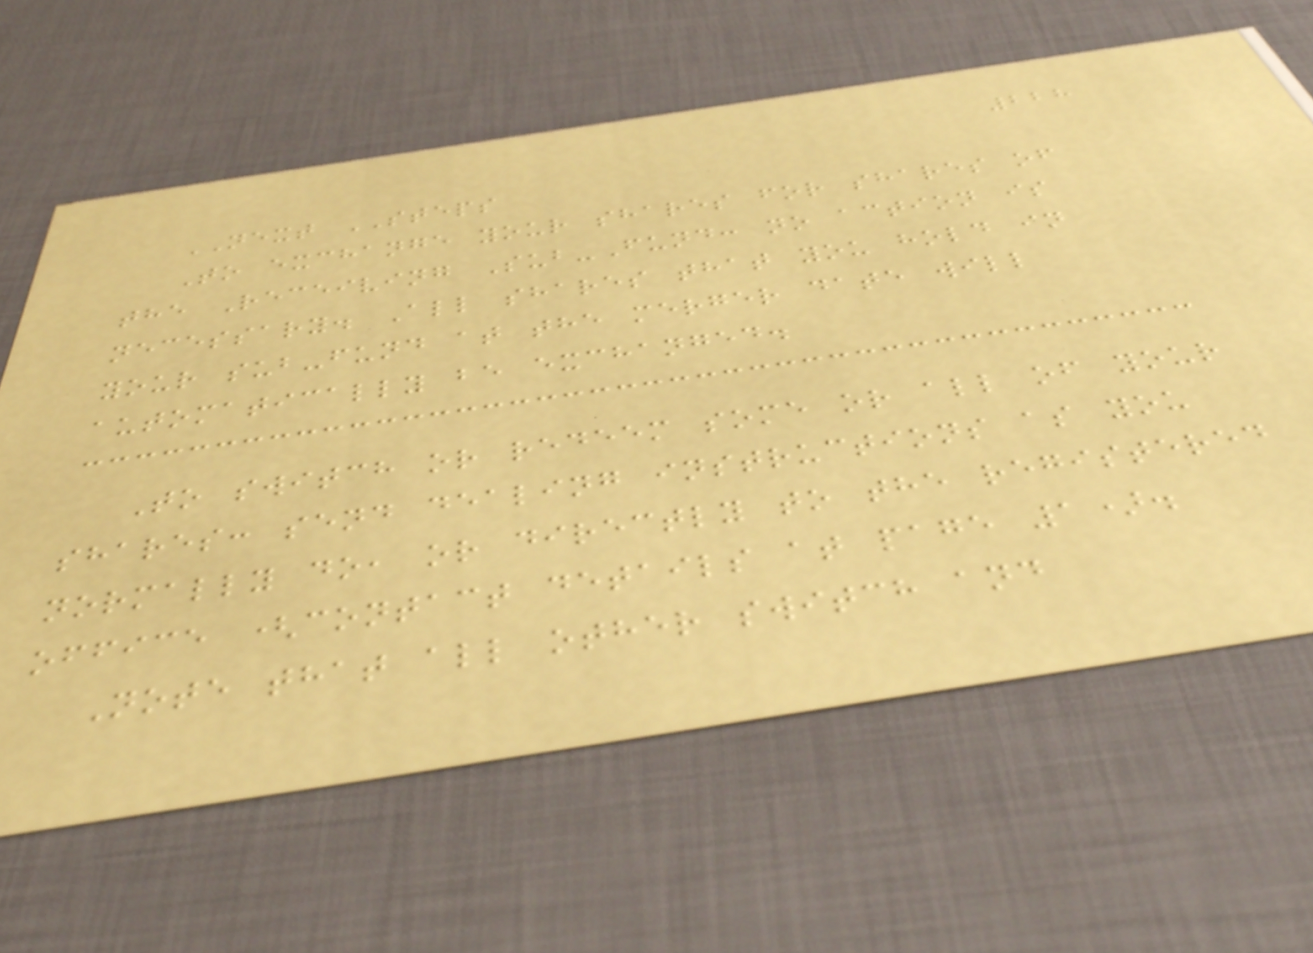228
NEXT STEPS
To exchange your shares for shares of
the Receiving Sub-Fund: no action is
necessary. All shares that you hold in
your sub-fund at the merger date will
automatically be exchanged.
To switch or redeem some or all of your
shares: send dealing instructions as you
normally do, or directly to the registered
office (contact details at page 1).
Note that all other switch and
